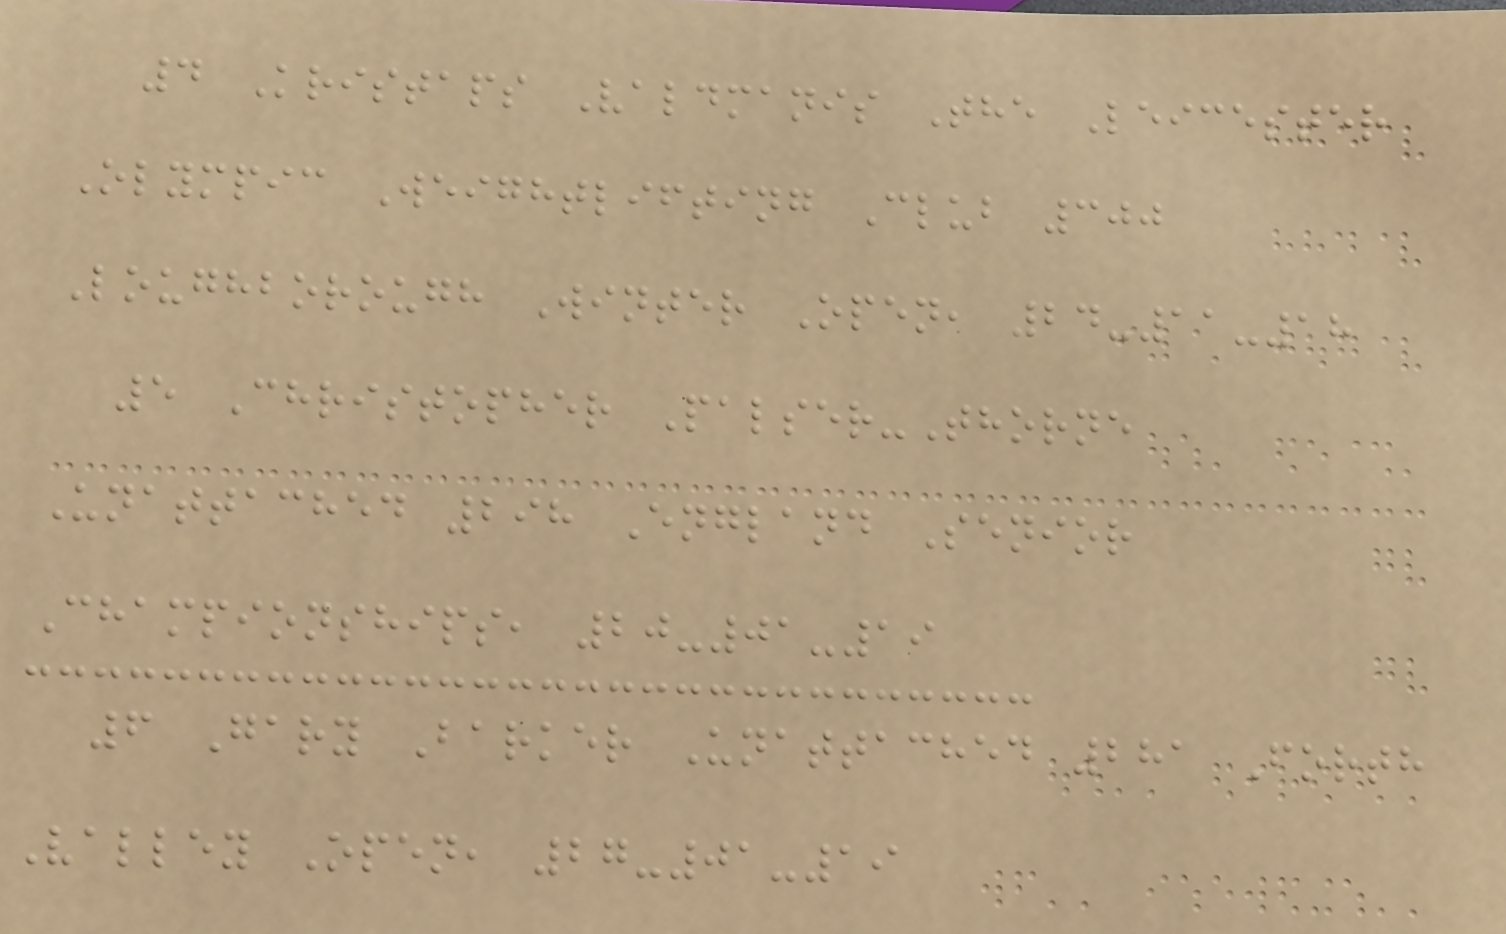4 Kristaps Valdmanis The Leicester
Olympic Weightlifting Club 300
Loughborough Winter Open, 24-11-18
5 Christopher Palser-Thorne
Unattached 298 England Senior
Championships, 20-01-19
6 Gary Barker Unattached 281 Forth
Valley Open, 27-01-19
